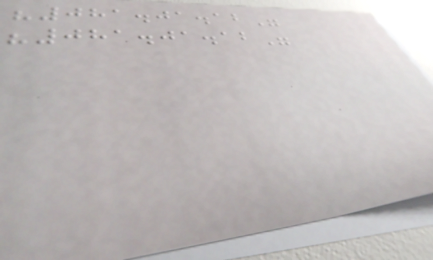"081.01.12"
"081.01.12"
